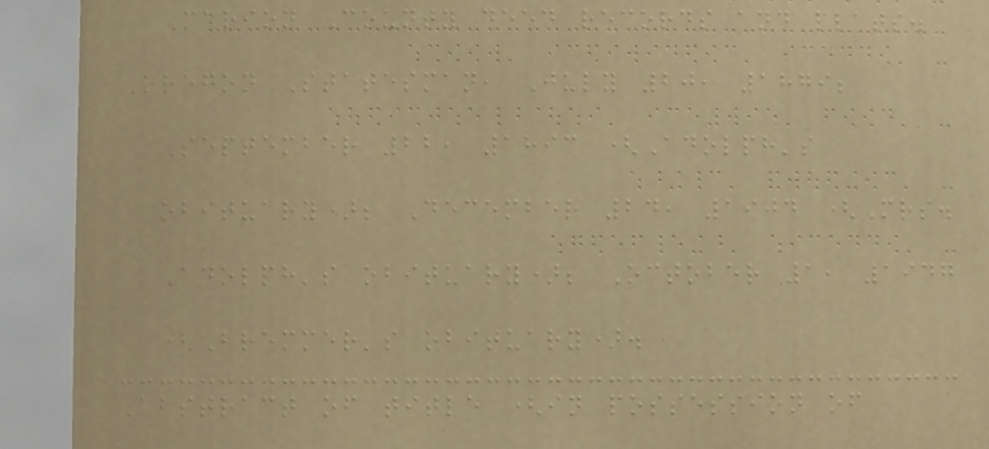Marion County deed records and plats.
Oregon Statesman, July 20, 1879;
September 22, 1893 (Adolph's
obituary); December 24, 1904 (Mrs.
Adolph's obituary); October 1, 1947
(Bremmer's obituary).
Abstract of title (in possession of
